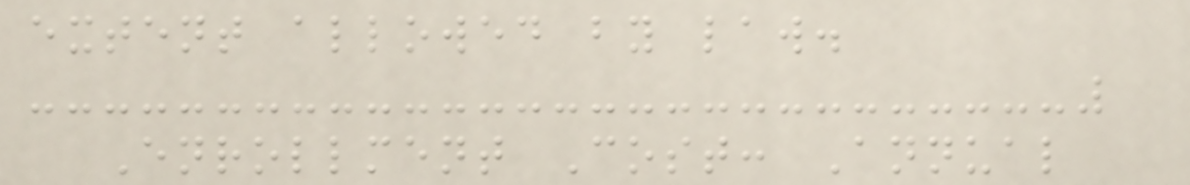extent allowed by law.
Enrollment Cost: Annual
